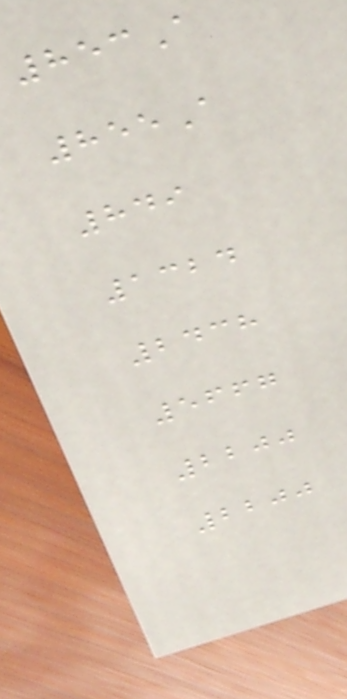853A
855A
849
1324
2438
5667
2200
2200
